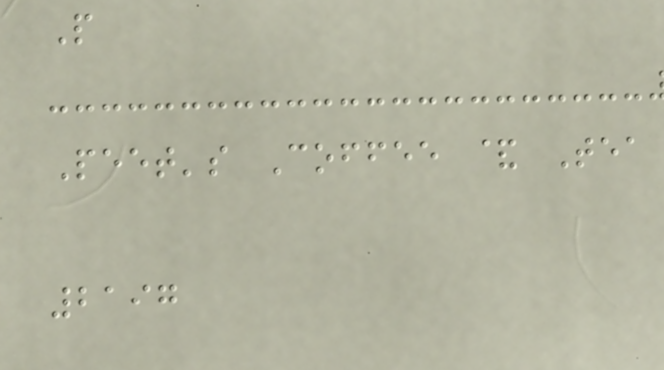P
Peet's Coffee & Tea
2197
